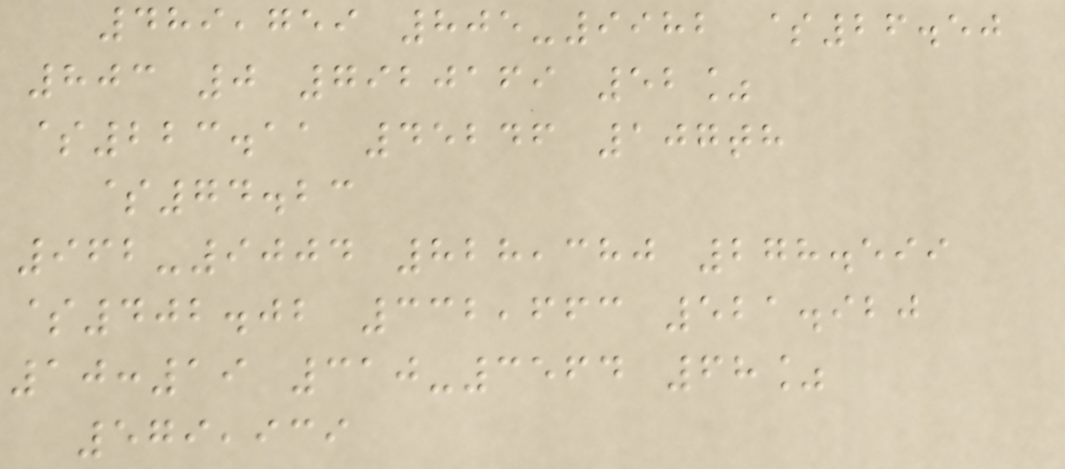489,759 805-9982 $26.50
803 0 7920169 52%
$223.11 45246 107th
$74.23
962-9004 828,380 278.599
$402.02 332,663 521.920
10:19 310-3564 68%
579,939
